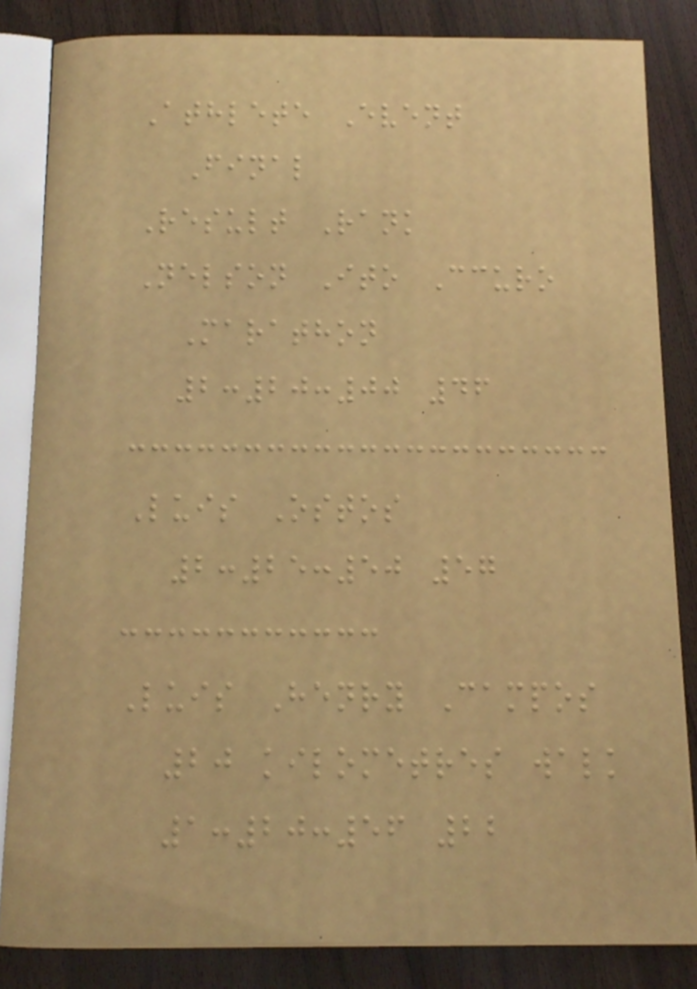Athlete Event
Final
Result Rank
Nelson Ito Ccuro
Marathon
2:20:00 46
Luis Ostos
2:25:50 57
Luis Henry Campos
20 kilometres walk
1:20:56 22
